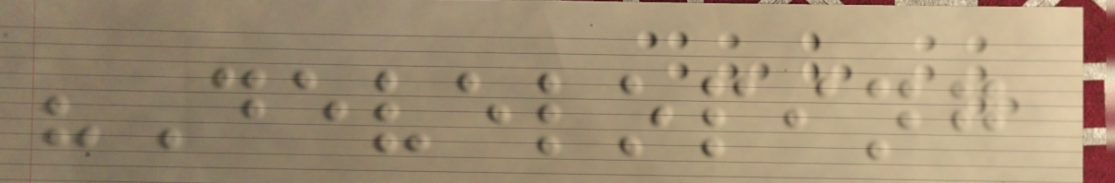"Developing
